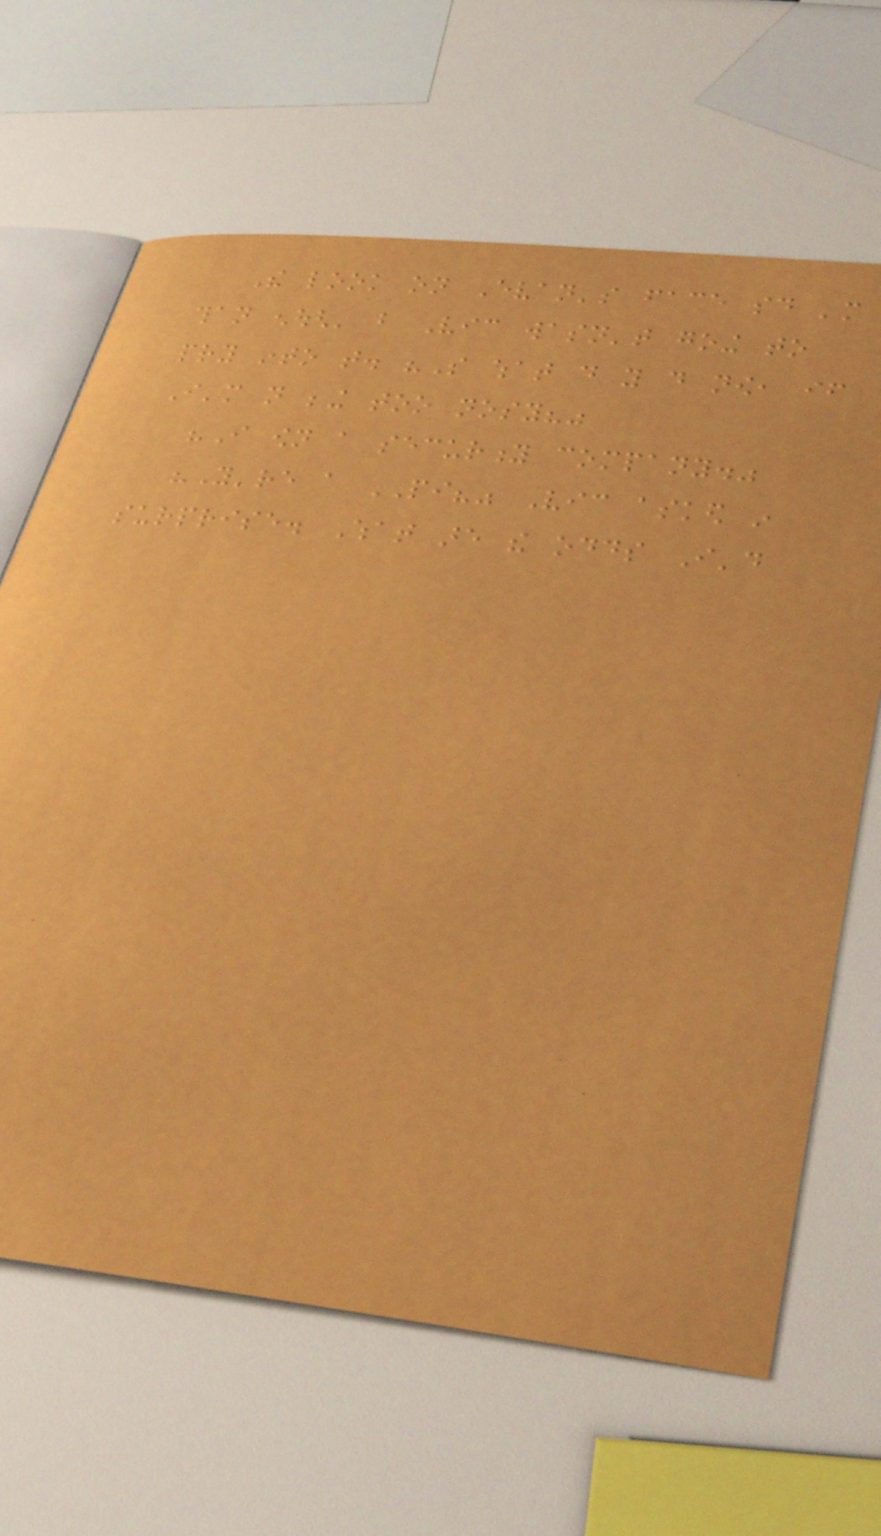The look on Evan's face said 'more
than enough' but Vic wasn't going to
pry into that. "So what do you do now, if
I'm not being too nosy?"
"I own a security company."
"You're a PI?" Vic asked in
surprise. What are the odds I'd
